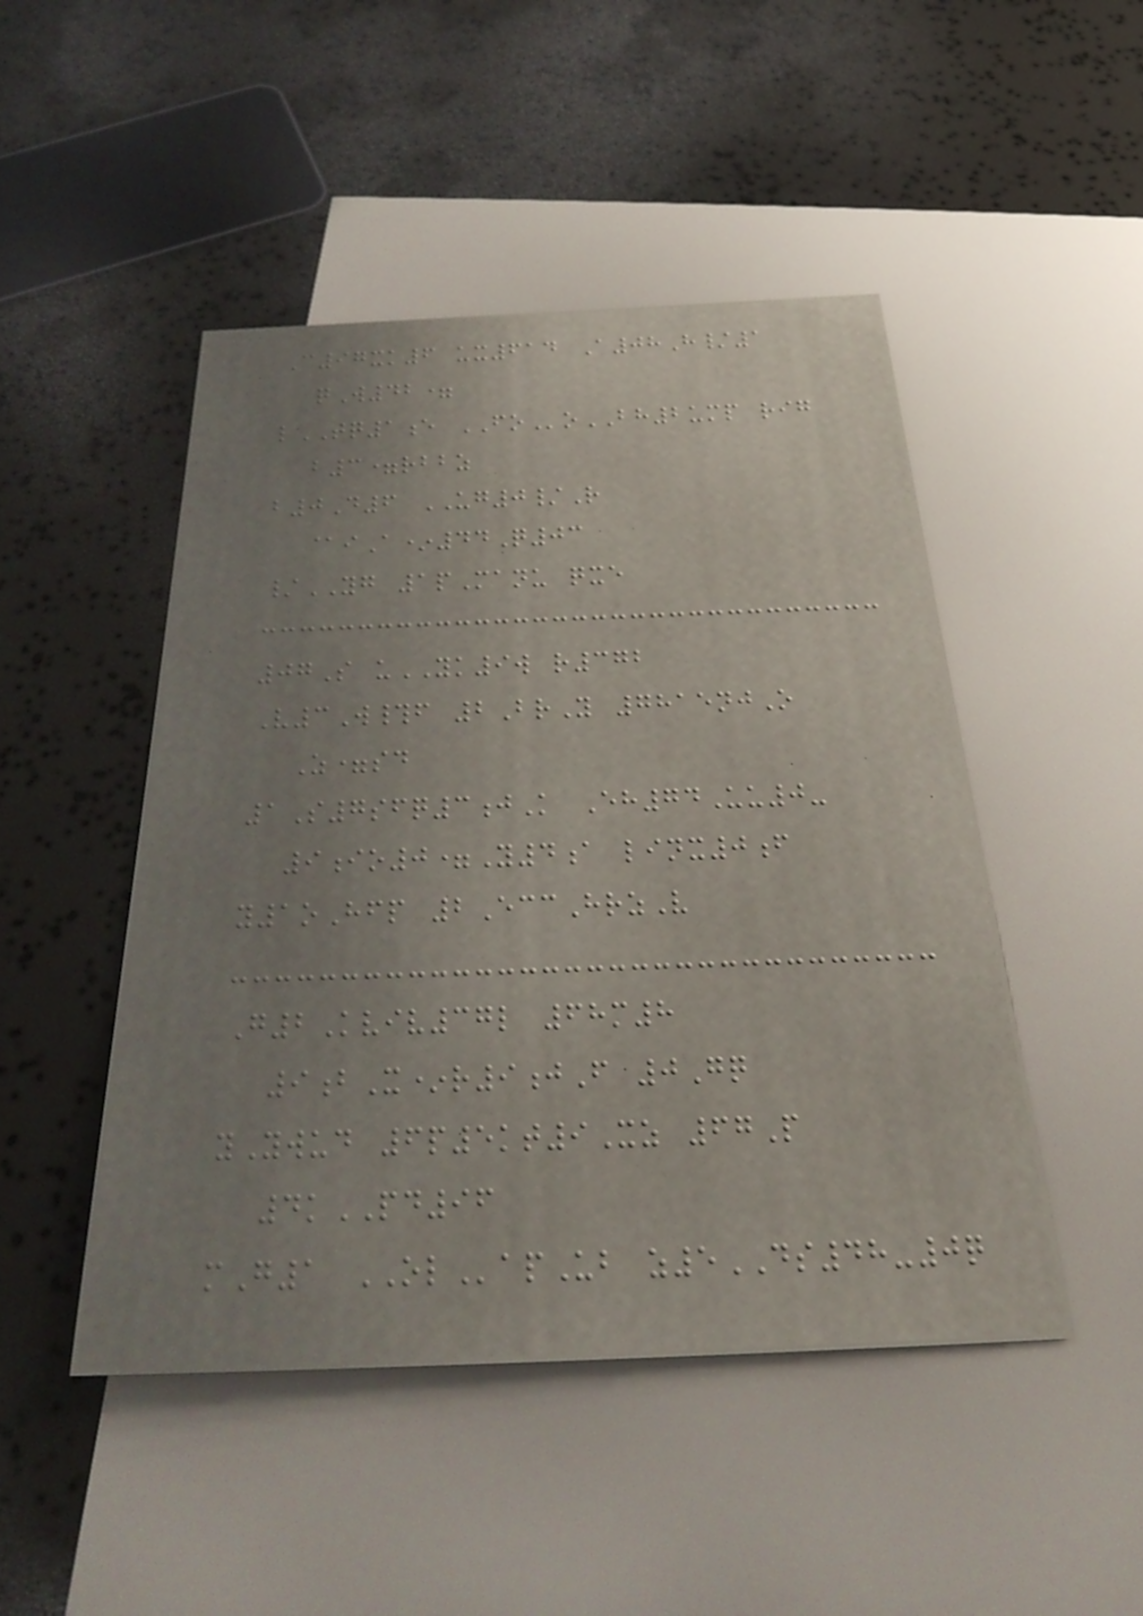C97xk6 ux614 A08H/1
qW42=
lTQ1e FOoBH2ump rig
b3=rbbz
b0D6 UG0/R
@iA*44Q03
/YG 1pManu qxe
07S uYK9w r372
V3W#f 2BrY 7815njO
Z=sd
1S7sfq3jK Eh74Uu0-
9io0=Y4a linx0f
y1oHfp 2EccHrzV
G2Kviv37l 68m8
9bX*r9jF 0Gq
yYwud 6p5kt9Xz 67P
4kPD96
mG1 OLapUb z5DS48-0q
